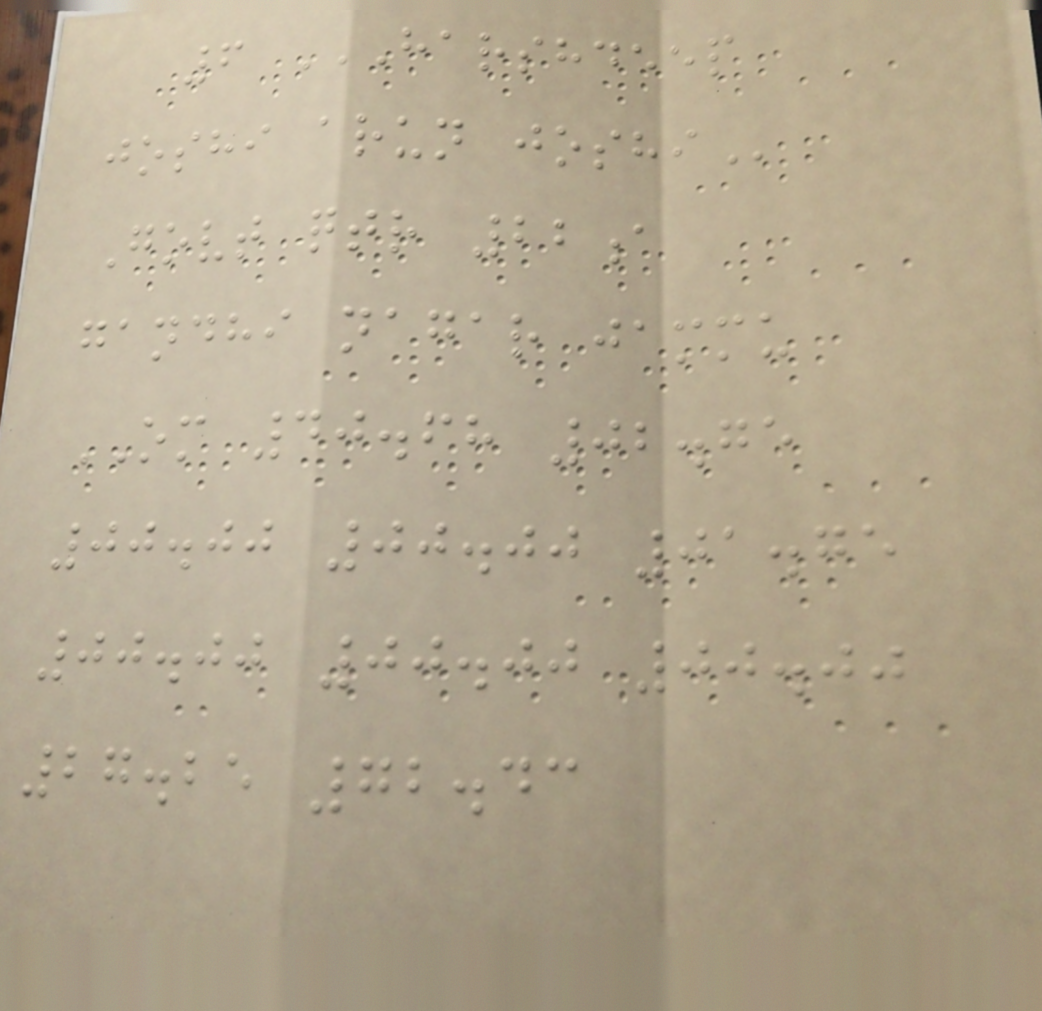6 HARSHDEEP
JOSHI ARUN JOSHI
Govt qtr 22a
gandhi nagar jammu
OM 40.68 02.75
00.00 00.00 01.75
00.00 00.00 00.00
27.25 72.43
